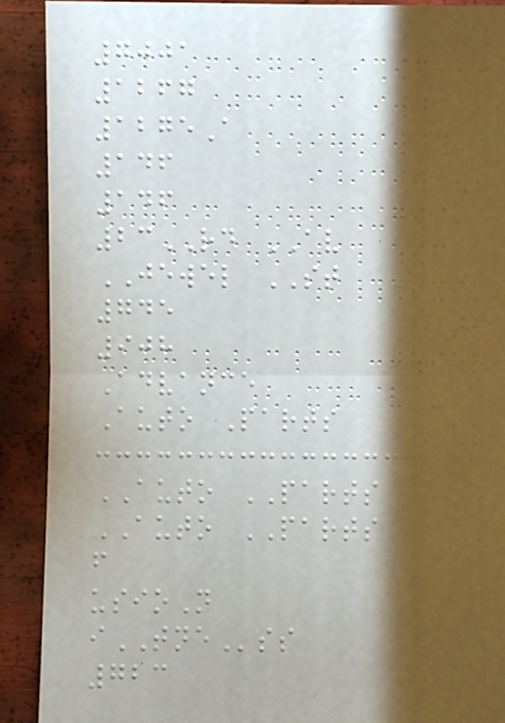7001
1267
1275A
146
146
23RD AV
JEWEL ST
745
908
Advance
Auto Parts
AUTO PARTS
AUTO PARTS
f
usioN
iTNEss
723
